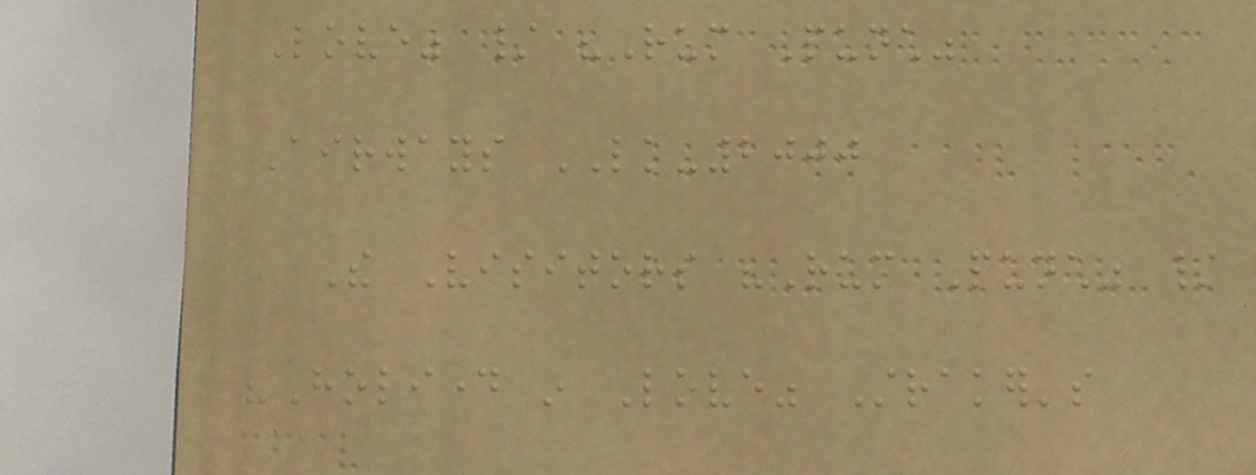Love" / "Rum Punch"
Airways LK-2000
The Visitors "Rum Punch" /
"Holiday in Love" Straker's
